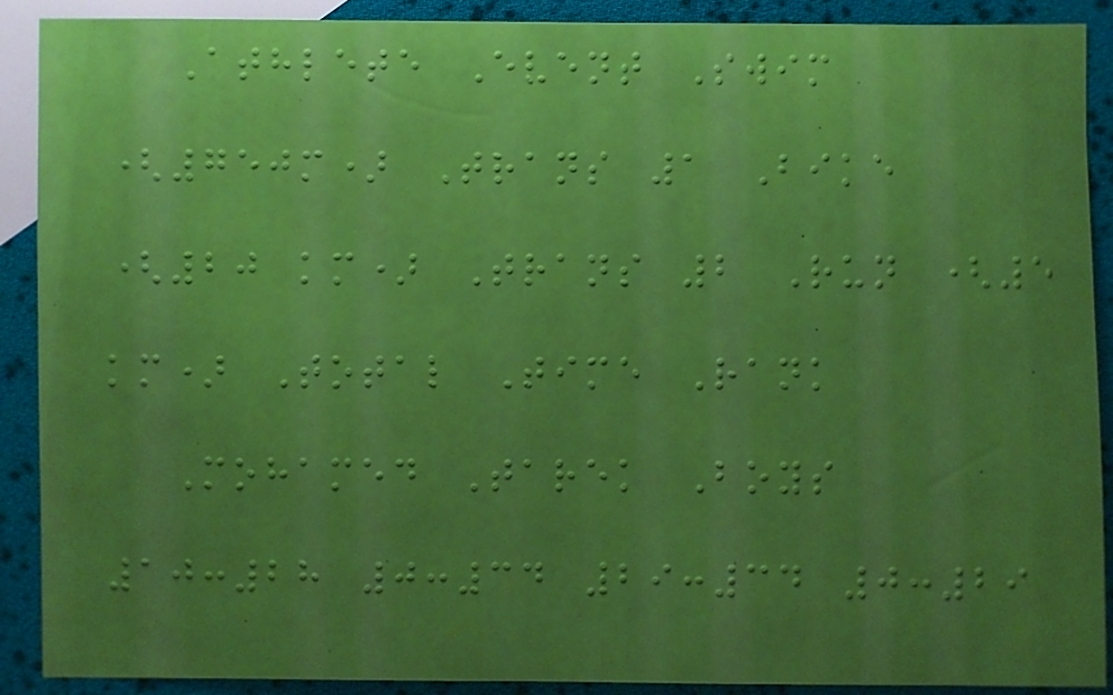Athlete Event Swim
(750m) Trans 1 Bike
(20 km) Trans 2 Run (5
km) Total Time Rank
Mohamed Tarek Boys
10:28 0:34 29:34 0:29
